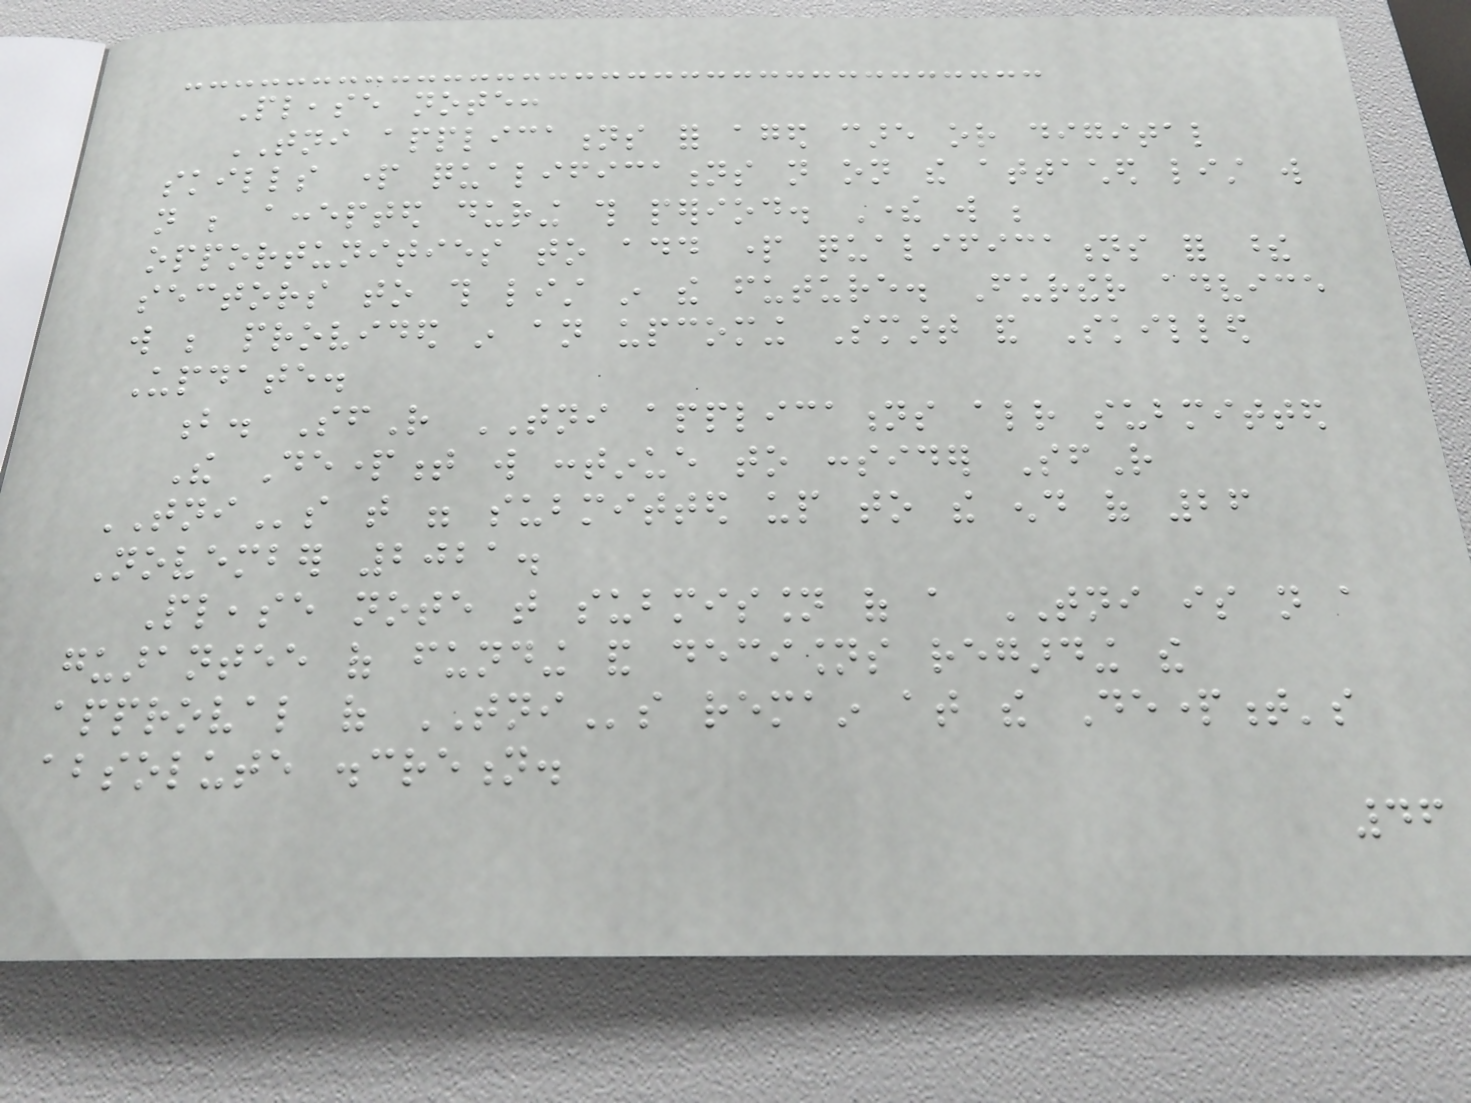Please note:
TNI applications for aged care or digital
skills part qualifications not on the attached list will
not be accepted during this period. There will be
opportunities to add part qualifications for these
sectors to this list in the future. Further advice
will be provided in an upcoming Smart and Skilled
Update.
b. SfR TNI applications already submitted
The Department will continue to consider SfR
TNIs that were submitted up to the end of 26
November 2021.
Please note that submission of a TNI is not a
guarantee of funding and decisions regarding the
approval of TNIs remain at the Department's
absolute discretion.
46
